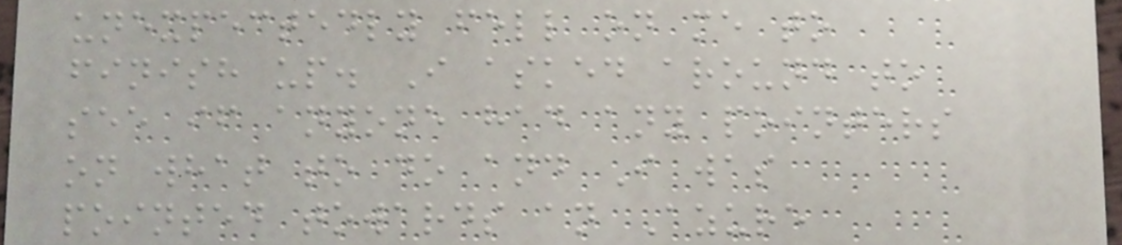unexpectedly fell on me to
finish up. I asked around to
see if anyone had any pointers
on what to do and I was
pointed towards an Azure
